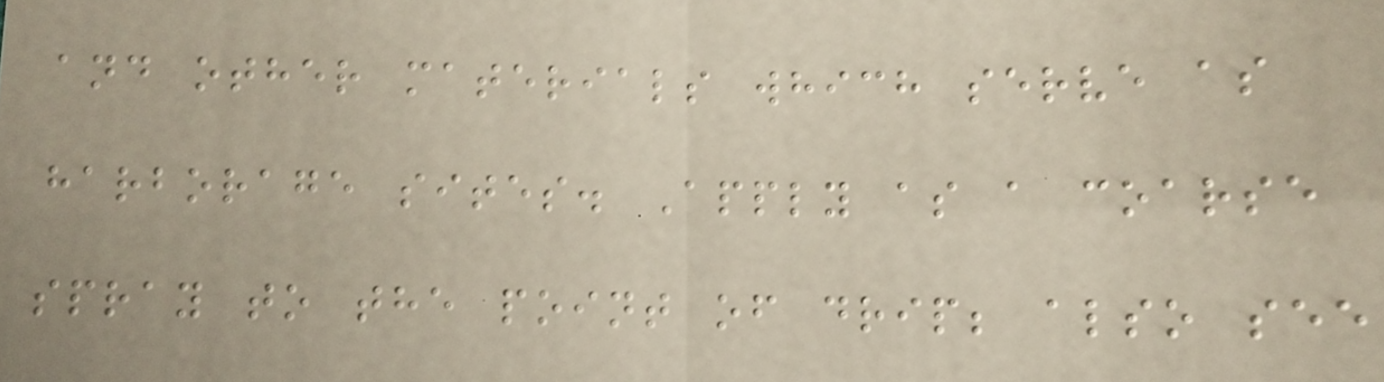and other materials which serve as
harborage sites. Apply as a coarse
spray to the point of drip; also see
